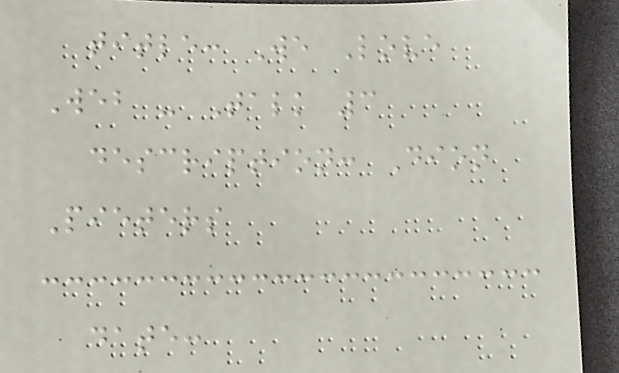title: We Love
Web - Talk 3
description: Dion
Pieters
date:
